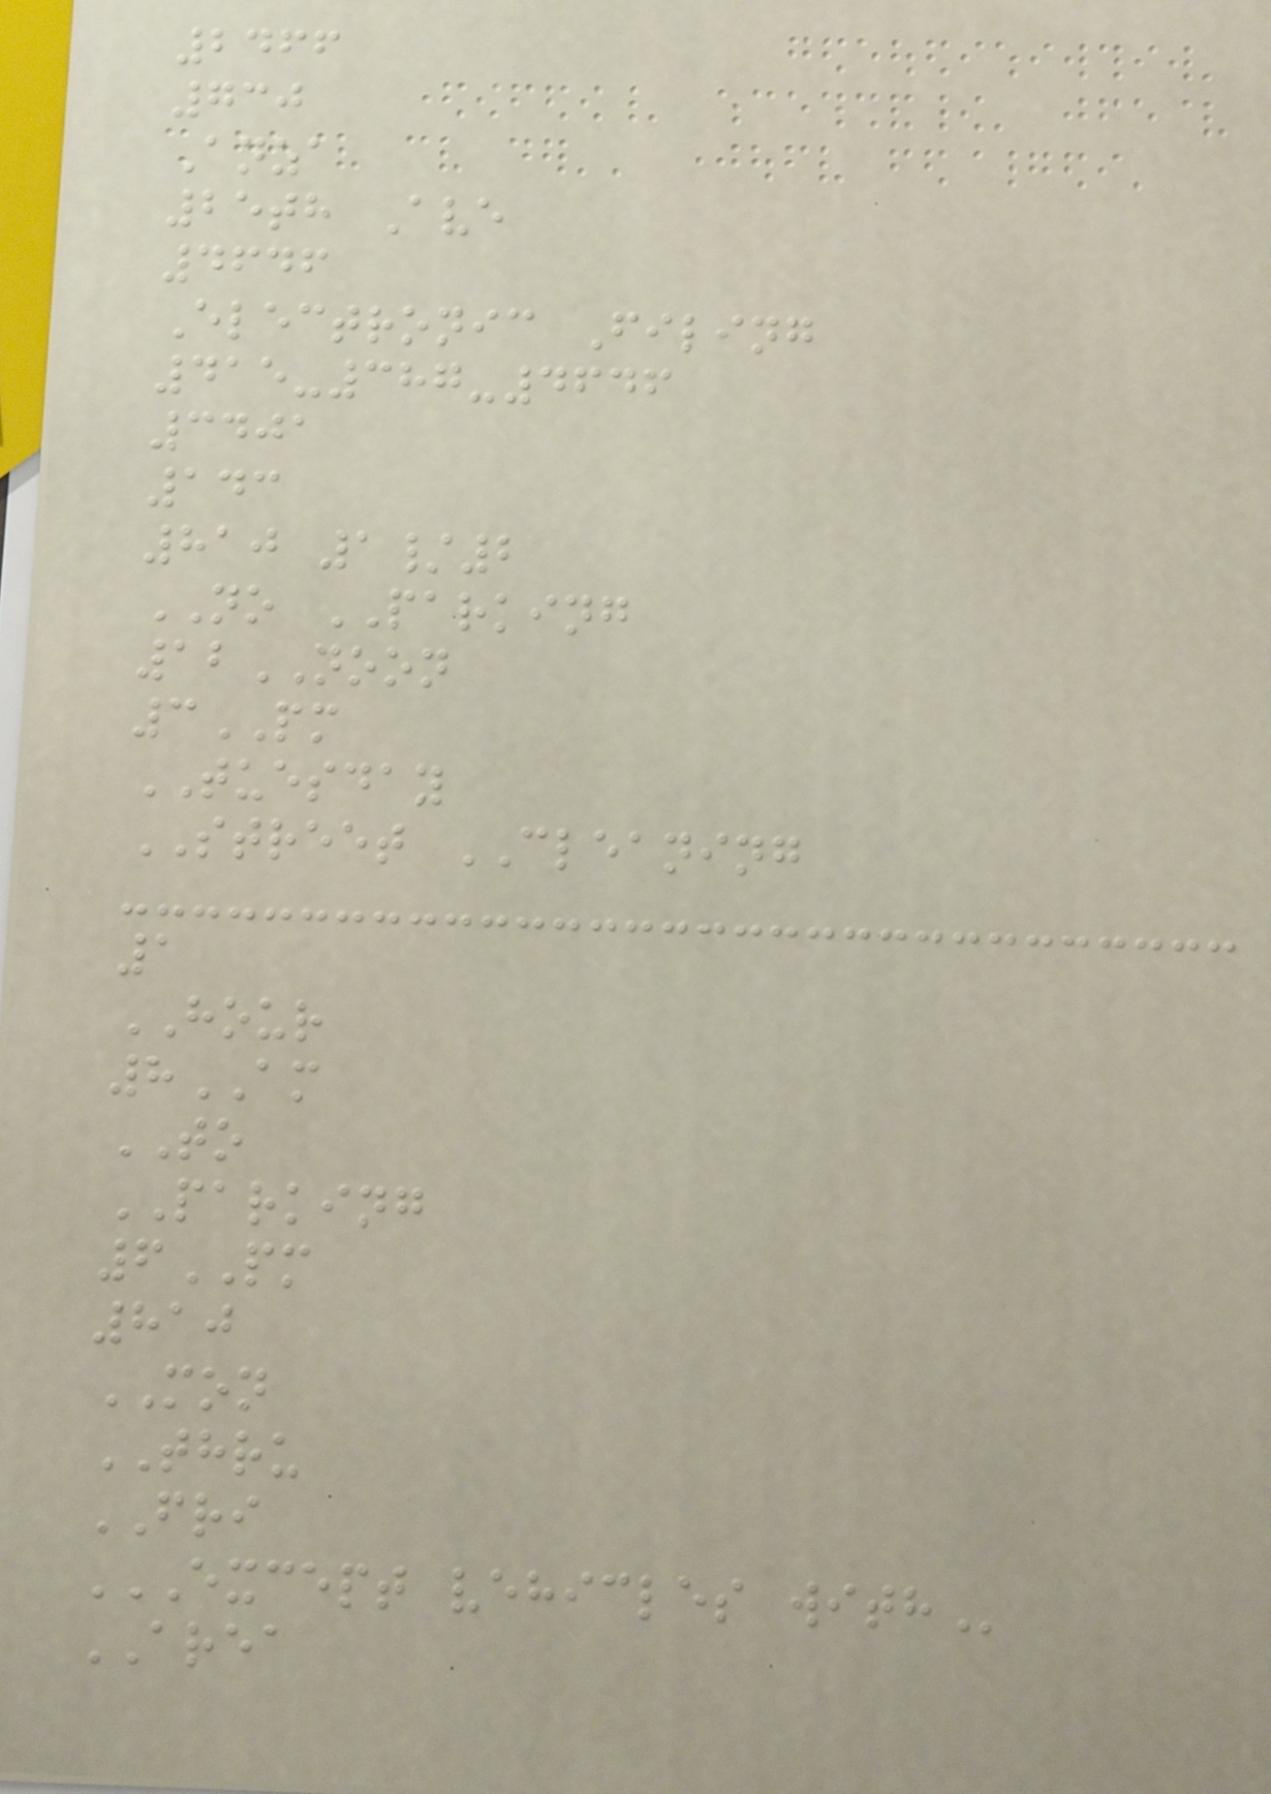2466
730
Anza
25th Ave
4646
Electronic Filing
415-387-4646
3401
143
810 1/2
NO PARKING
12NOON
3PM
TUESDAY
STREET CLEANING
1
HOUR
8AM
TO
PARKING
6PM
810
MON
THRU
FRI
EXCEPT VEHICLES WITH
AREA
